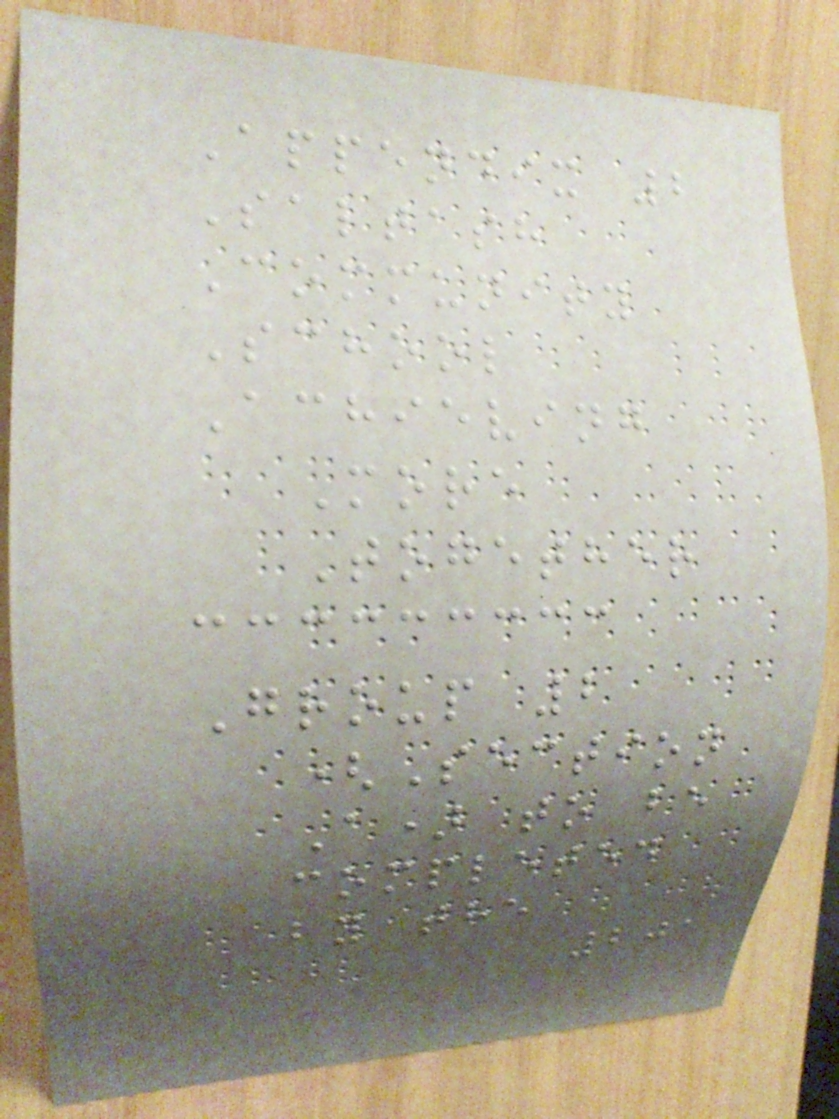Appendix 2
Saltash
Community
School
Achieving
More
Together
Group 2
(Section
A) to be
completed
by the
201
